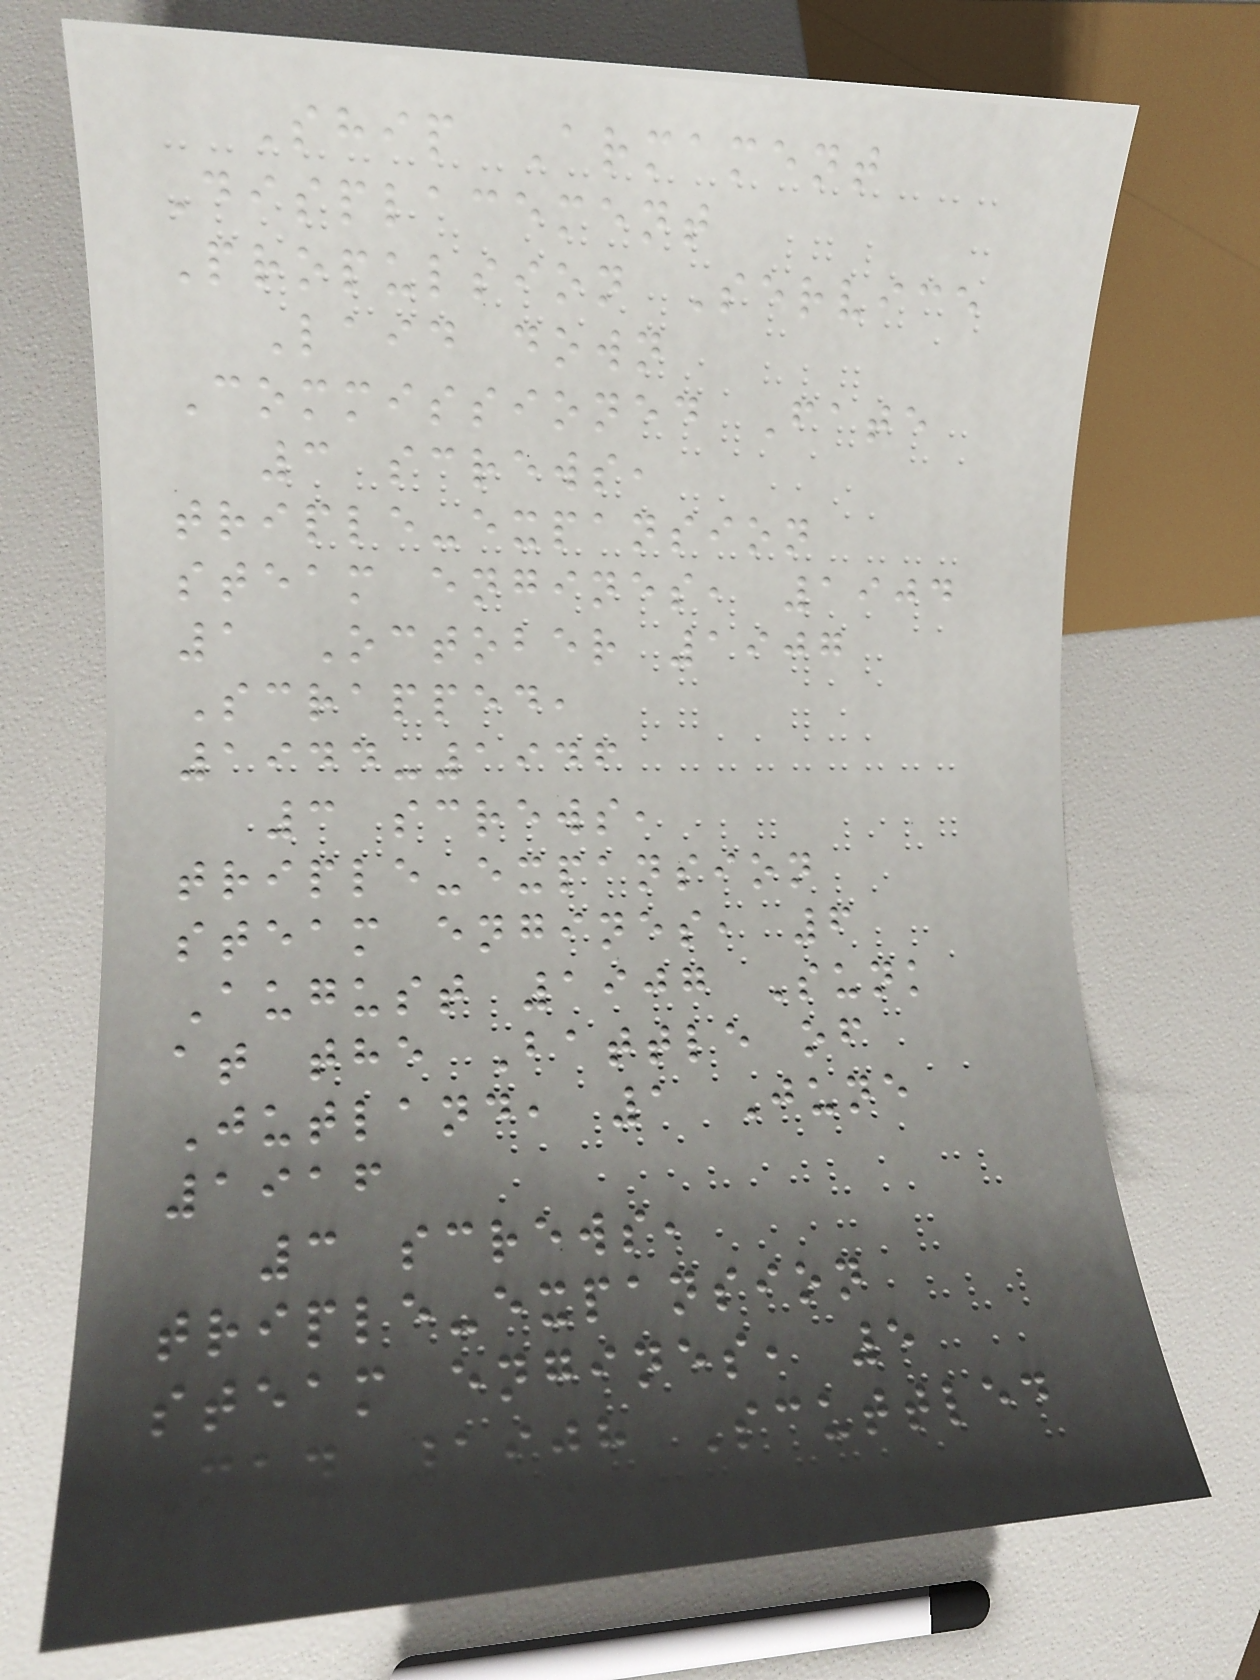Ship Armament
Displacement
Propulsion Service
Laid down
Commissioned Fate
3 screws,
triple-expansion
steam engines, 1904
1 October 1907
Scrapped,
1944-1946
3 screws,
triple-expansion
steam engines, 6
August 1907 Sunk
at the Battle of
Jutland, 1 June
1916
3 screws,
triple-expansion
steam engines, 5
May 1908 Scuttled
